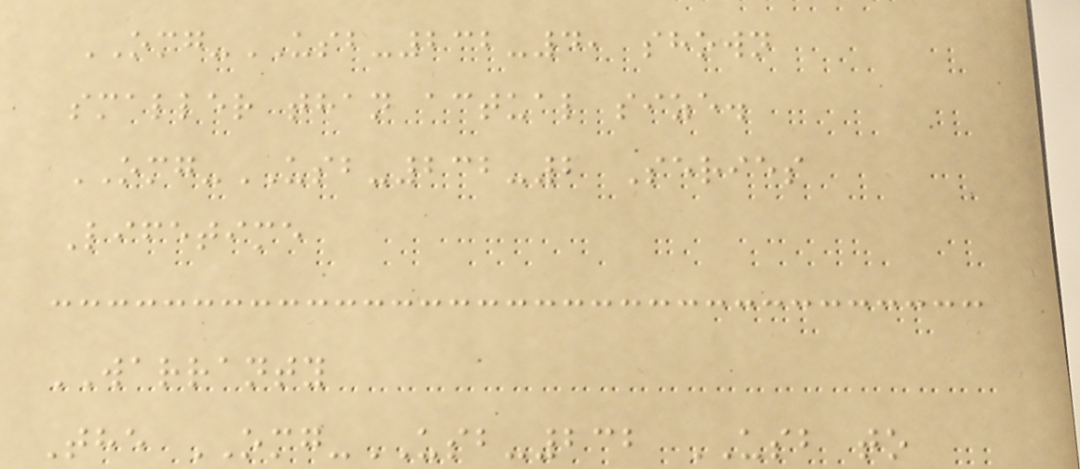OMG-USB-232-4, shown
smaller than actual size.
OMG-USB-232-2 Series
Lifetime
WARRANTY
The OMG-USB-232 USB to
